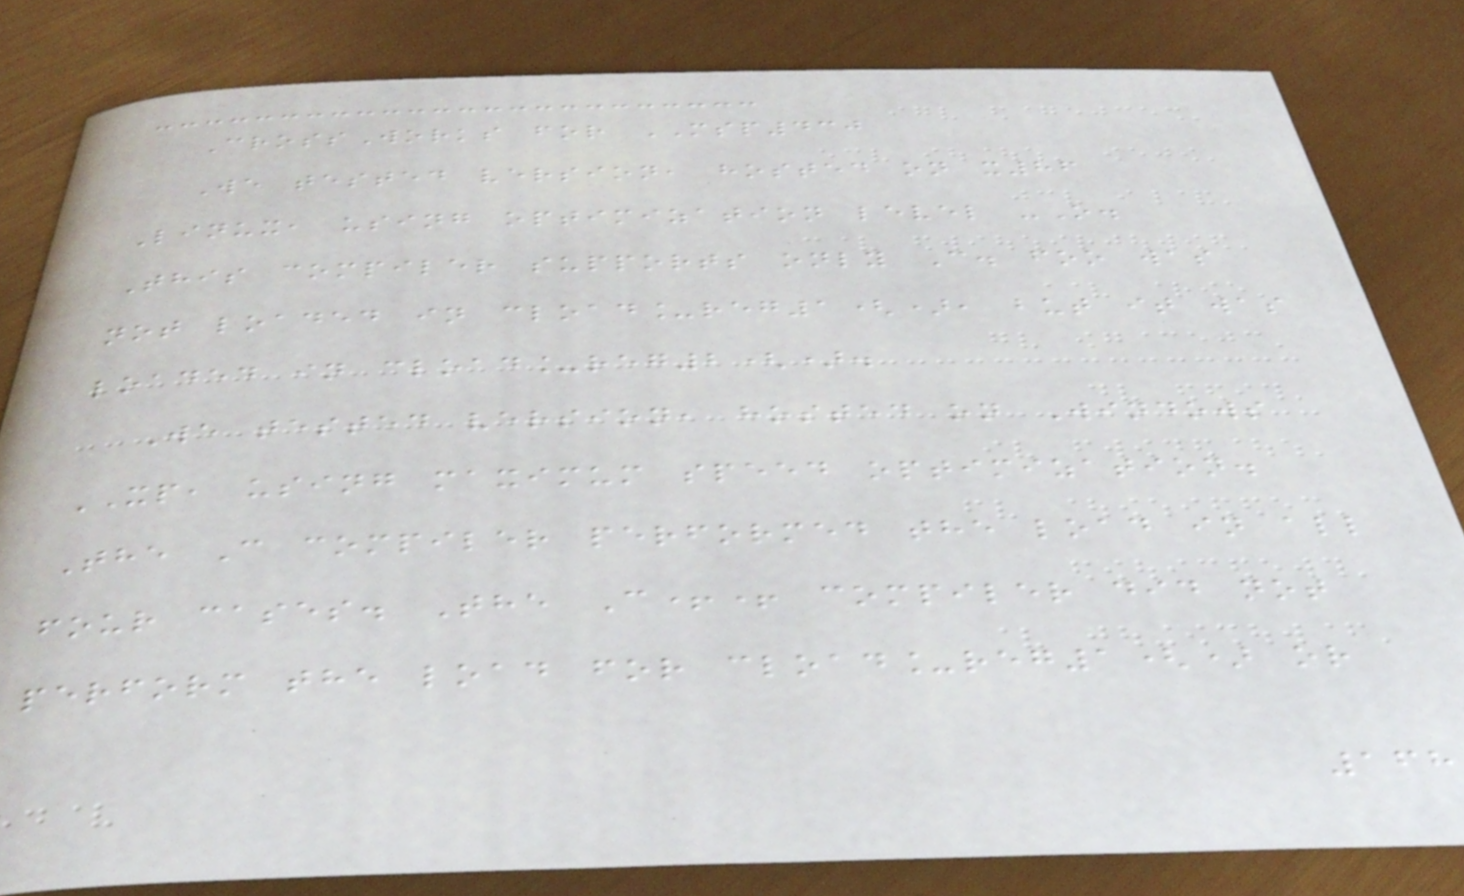CrossWorks for MSP430
We tested version, hosted on x86
Linux, using optimization level -O.
This compiler supports only C. foo was
not loaded in cload_reg1(), but it was
loaded in cload_reg2().
We tested version, hosted on Windows
XP, using maximum speed optimization.
The C compiler performed the load in all
four cases. The C++ compiler did not
perform the load for cload_reg1() or
168
